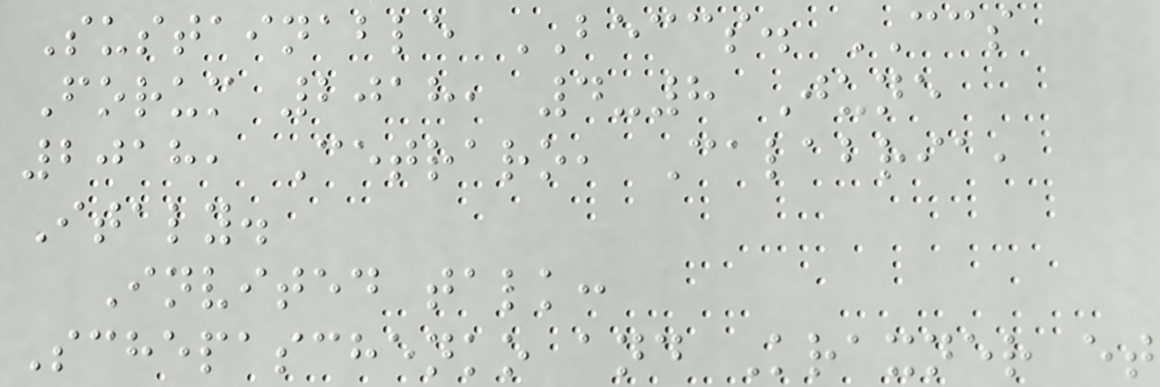Sustainable BECCS. CCS
Forum 2018, 4-8 June
2018, Cetraro, Calabria,
Italy.
Invited talk:
Schepaschenko and Kraxner et
